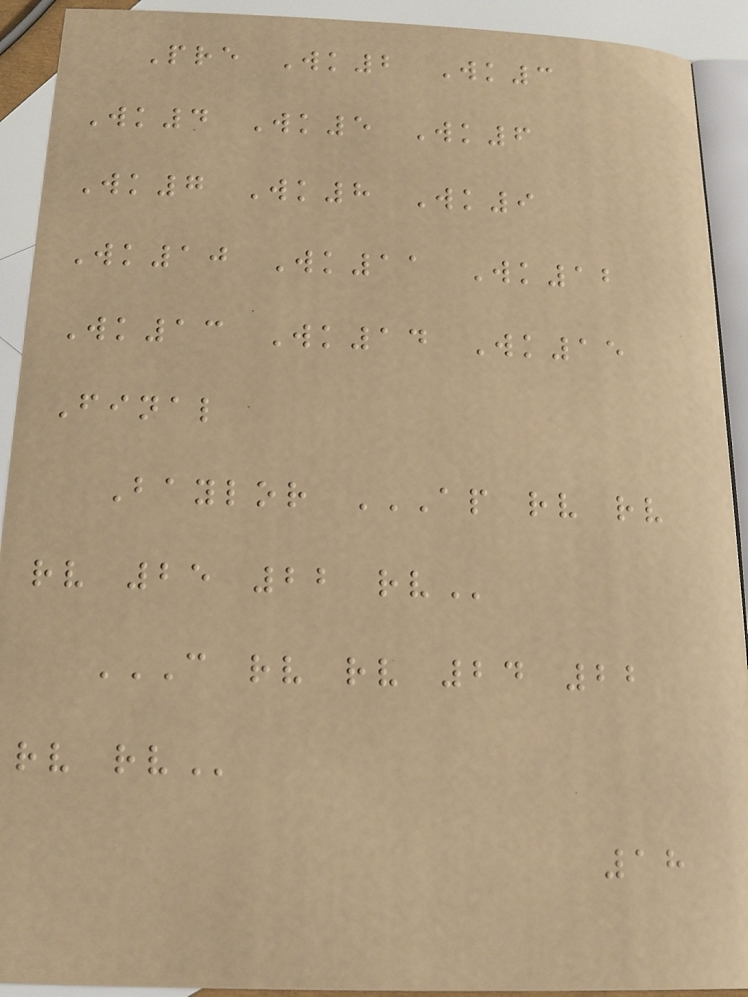Pre Wk2 Wk3
Wk4 Wk5 Wk6
Wk7 Wk8 Wk9
Wk10 Wk11 Wk12
Wk13 Wk14 Wk15
Final
Baylor AP RV RV
RV 25 22 RV
C RV RV 24 22
RV RV
18
